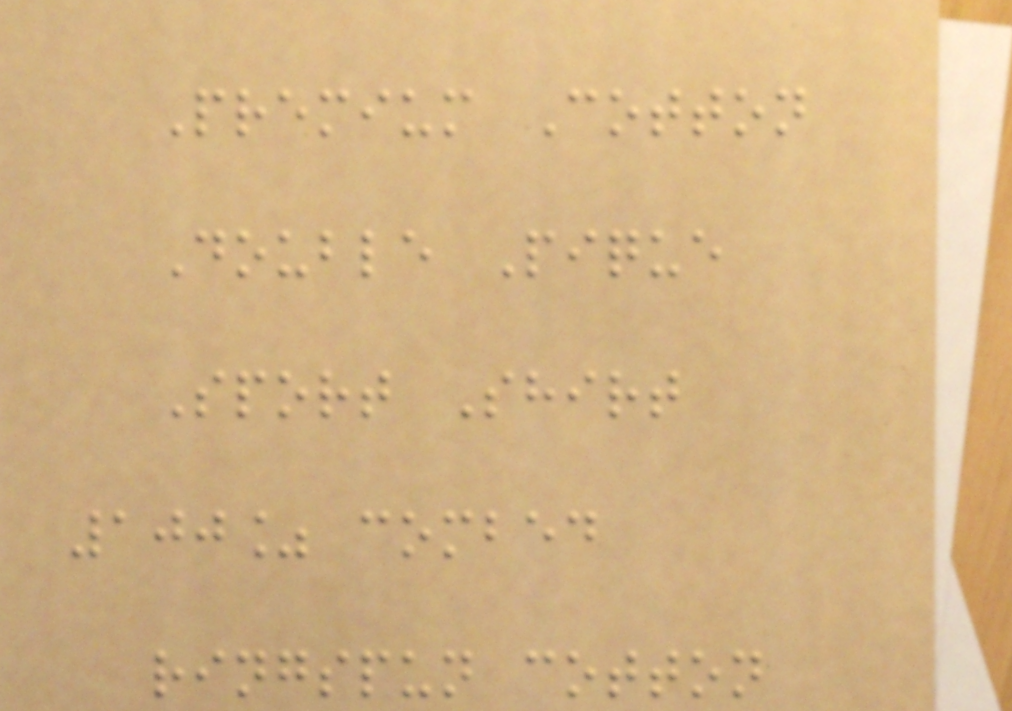Premium Cotton
Double Pique
Sport Shirt
100% combed
ringspun cotton
